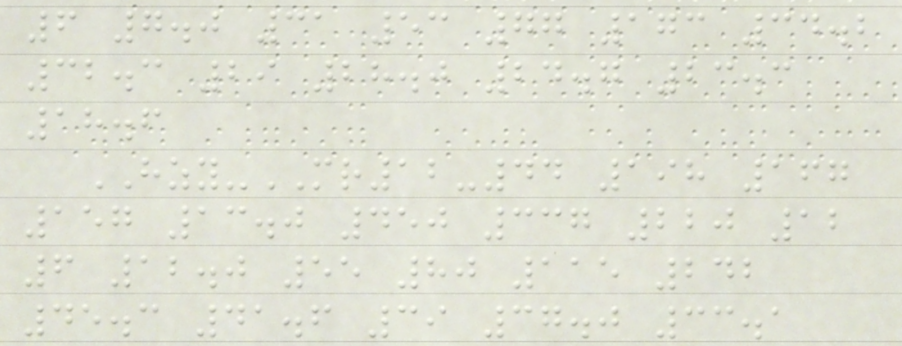6 7.0 31 53 77 173 34.2
32.3 29 28.0 24.7 23.3
18.6
HZY-MR12-44 198 167
157 13.0 450 337 220 12
6 12.0 55 80 115 242
45.3 41.6 39 37.0 33.1
